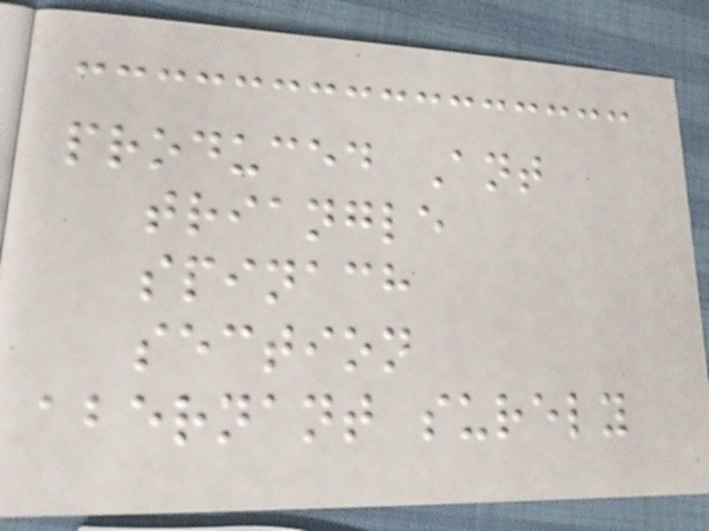produced Ant
triangle
spinach
section
abernant surely
